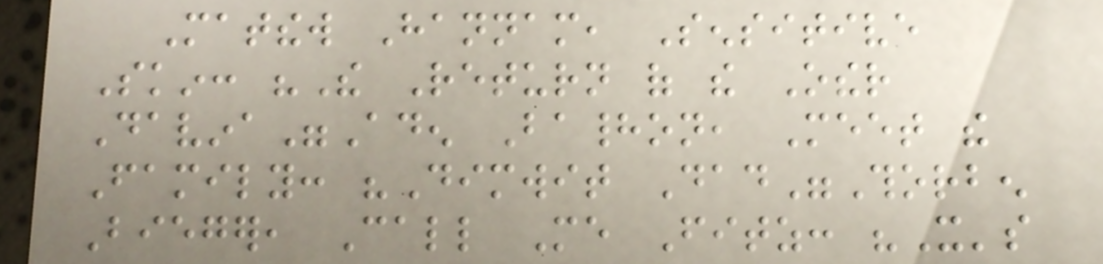Matthew Hannam, Sensitive
Skin: "The Return of the Other
Davina"Aden Bahadon, Meet the
Family: "Dimwit Dad"Thorben
Bieger, Call Me Fitz: "It's
